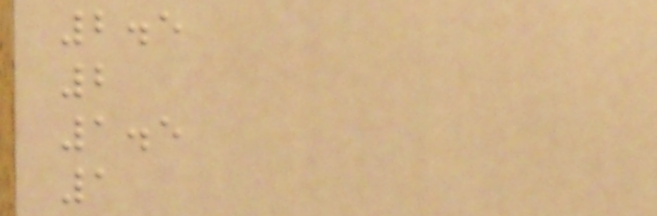2.5
2
1.5
1
